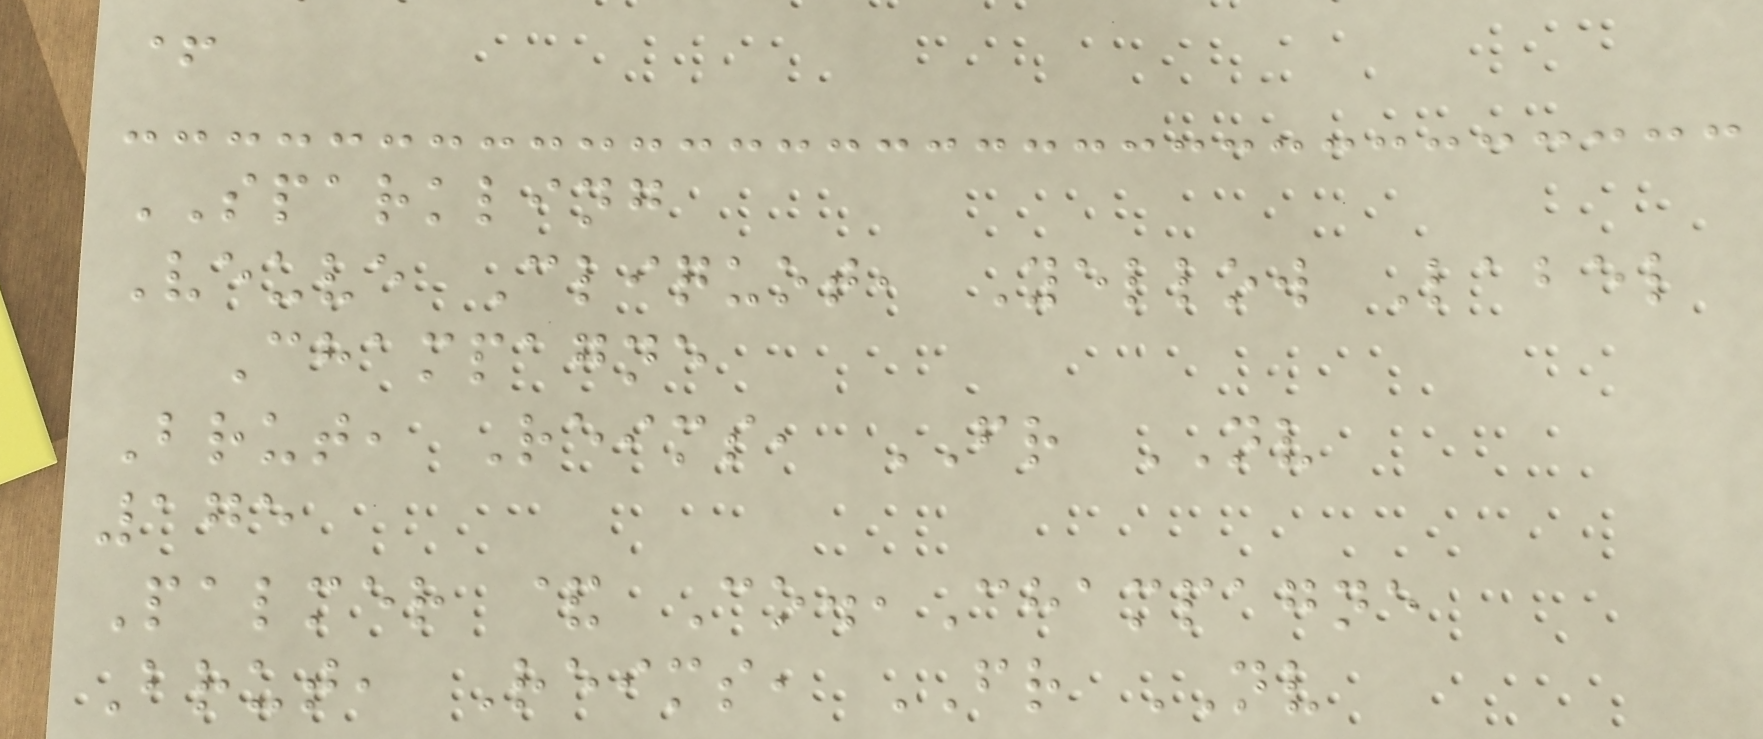+
SPARKLING
Veuve Cliquot, Yellow Label
Champagne
Brut, Reims, FR NV
175
Palmer & Co.,Champagne
Brut, Reims, FR NV
